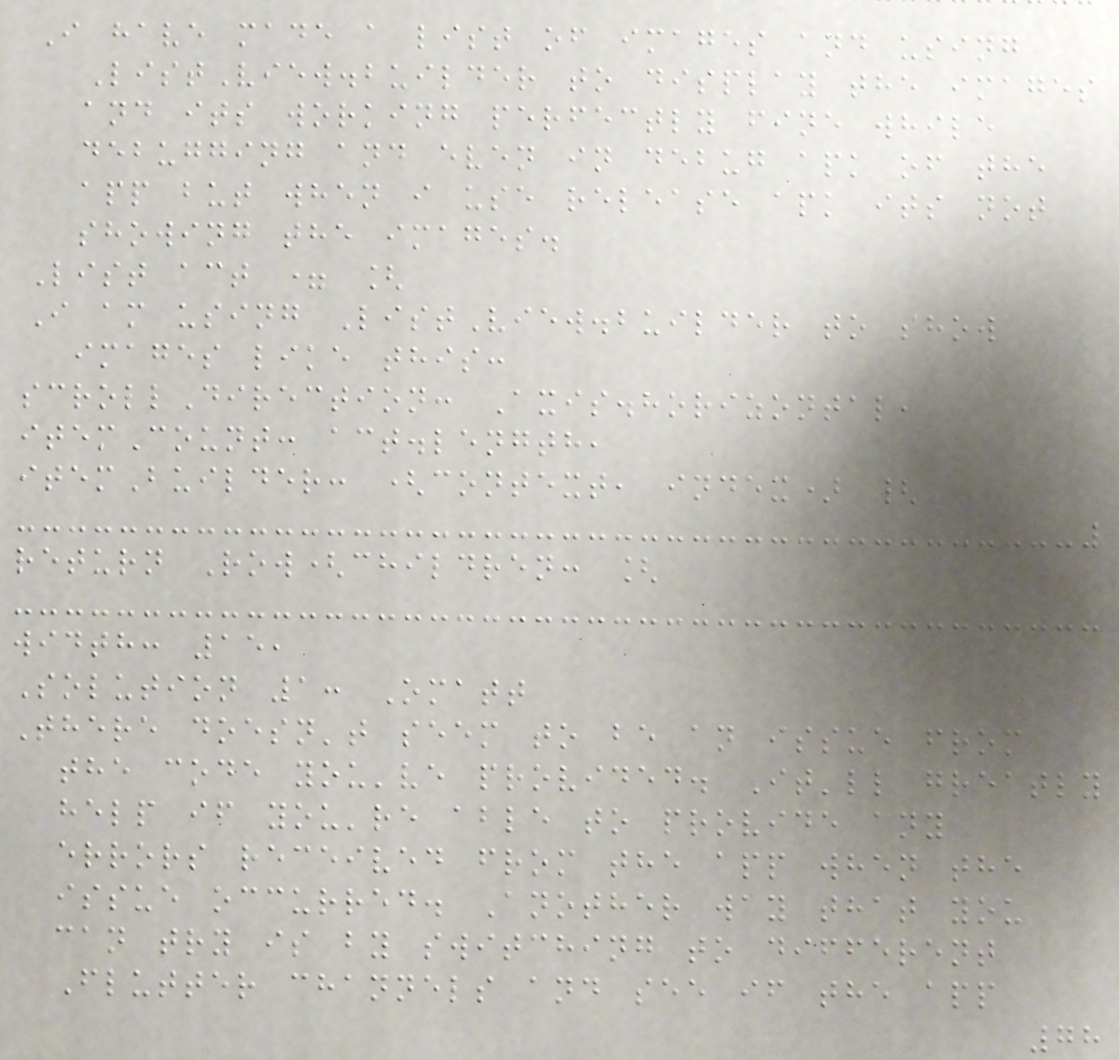I have made a list of images and using
ListView.builder to display the images
and its working perfectly fine while
debugging and even in debug apk of the
app but when i use release apk its not
showing the images.
List act = [
I am using ListView.builder to show
images like this:
scrollDirection: Axis.horizontal,
itemCount: act.length,
itemBuilder: (context, index) {
return Row(children: [
width: 15,
Solution 1: Omatt
There doesn't seem to be an issue from
the code you've provided. It'll greatly
help if you're able to provide any
errors received from the app when the
issue occurred. Another way that you
can try is by switching to different
Flutter channels and see if the app
78
